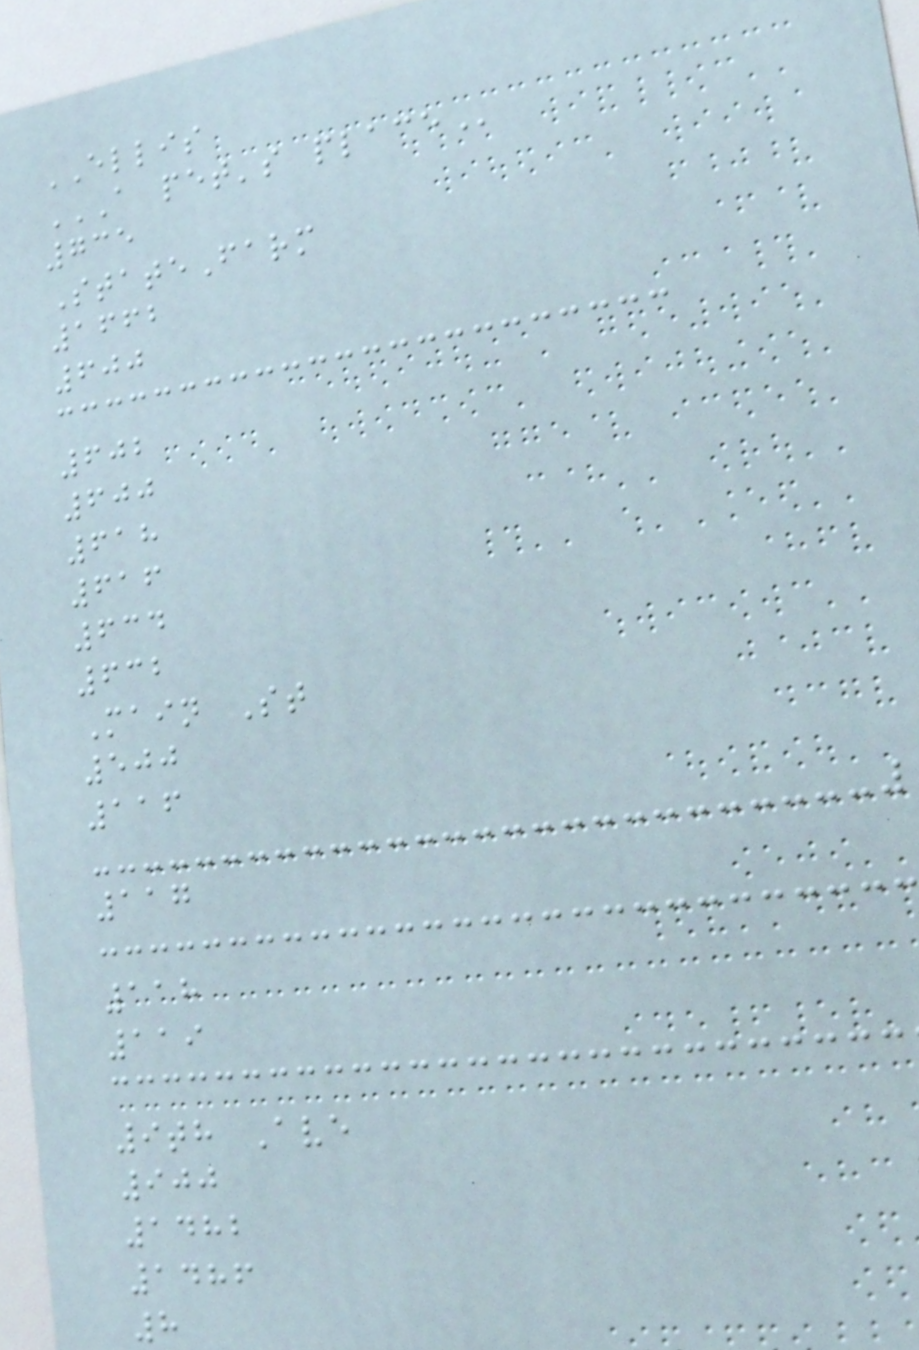ELLIS
A PET'S PLACE
735
StateFarm
1662
600
602
600
618
616
634
632
Main St
500
116
117
118
119
9th Ave
900
1482
1486
8
